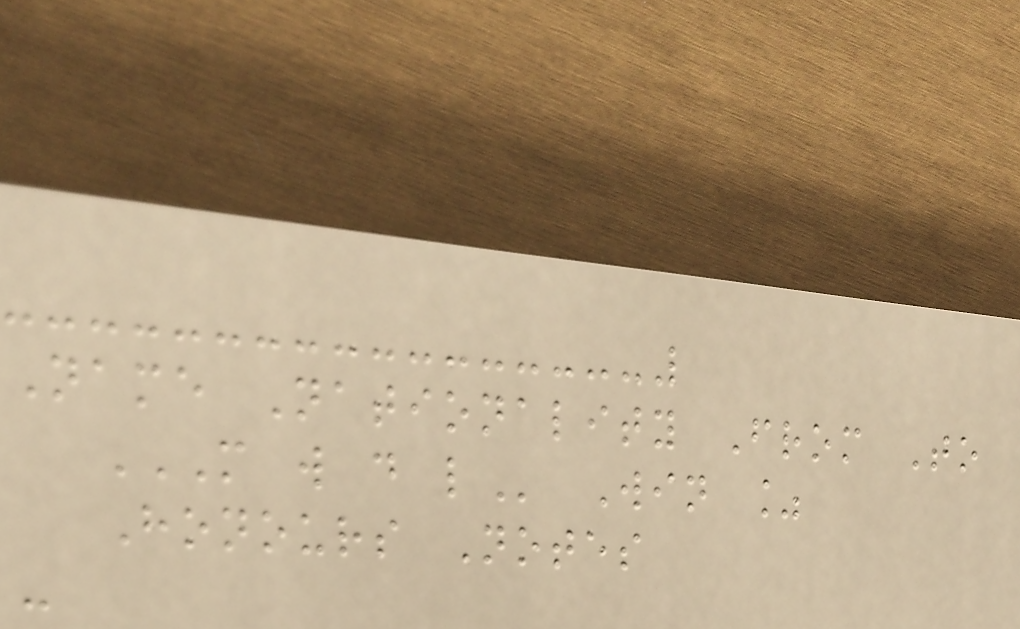Name Nationality From To
M W D L Win %
Honours Notes
-
